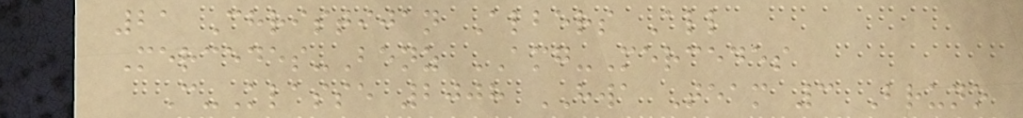21 Christijan Albers All
Mercedes-Benz AMG-Mercedes
C-Klasse 2008 HWA Team 3 Bruno
